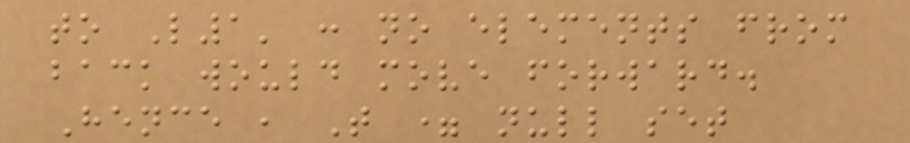to L1' : no elements from
back would move forward.
Hence , T = null set
